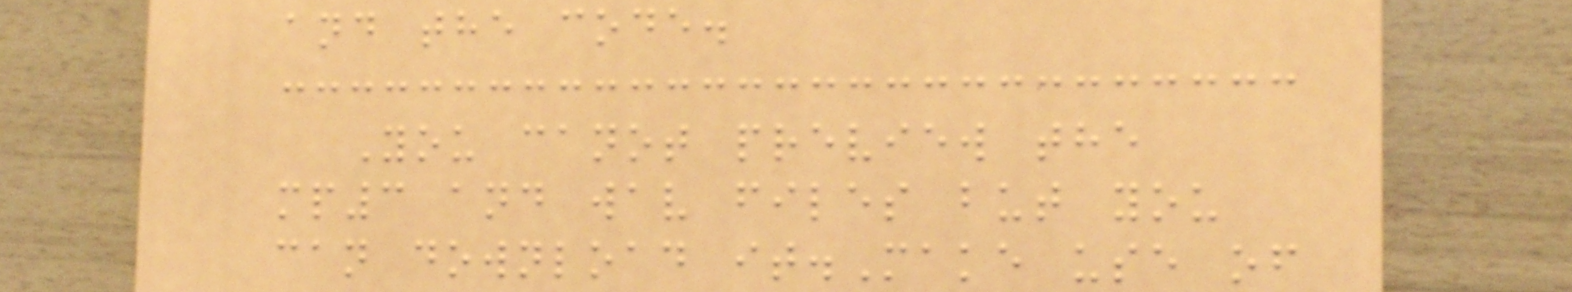and the code.
You canot preview the
mp3 and wav files but you
can download it.Make use of
